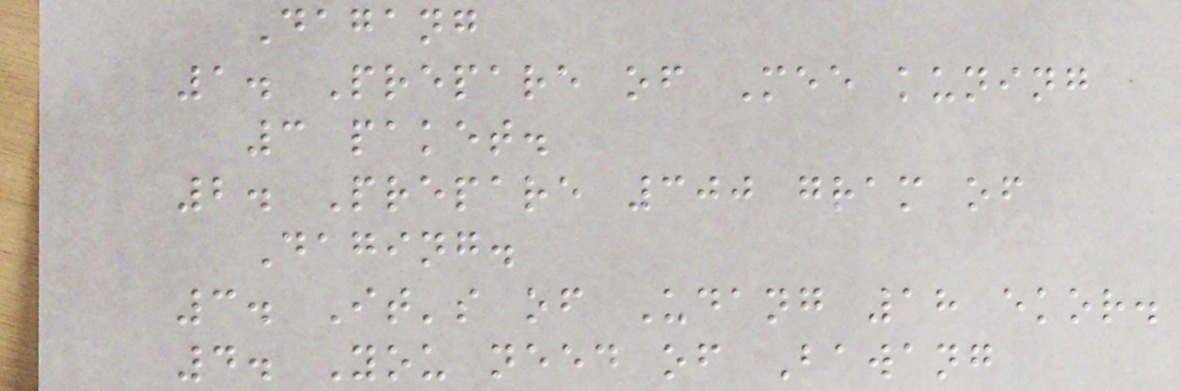Dagang
1. Prepare of Mee kuning
3 paket.
2. Prepare 300 gram of
Daging.
3. It's of Udang 18 ekor.
4. You need of Bawang
